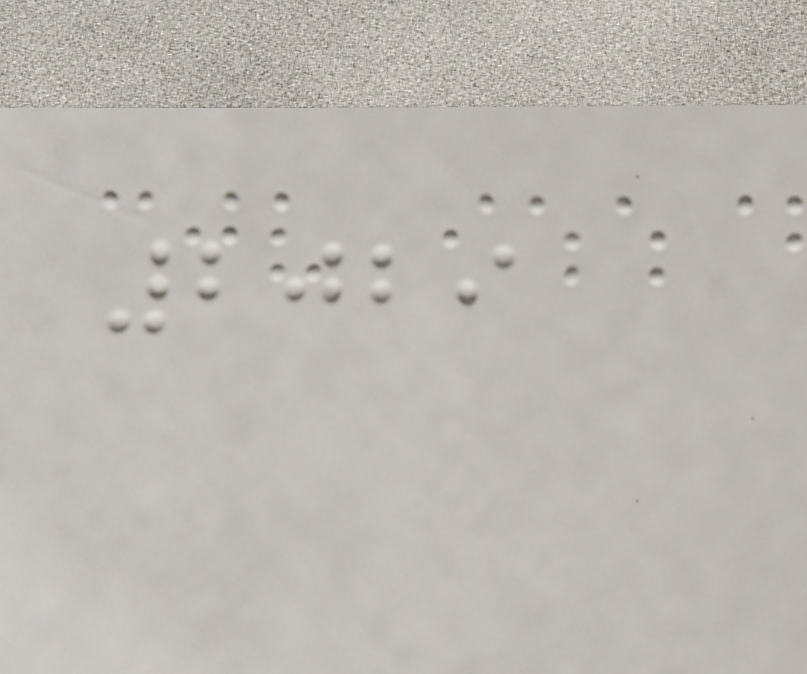2029
